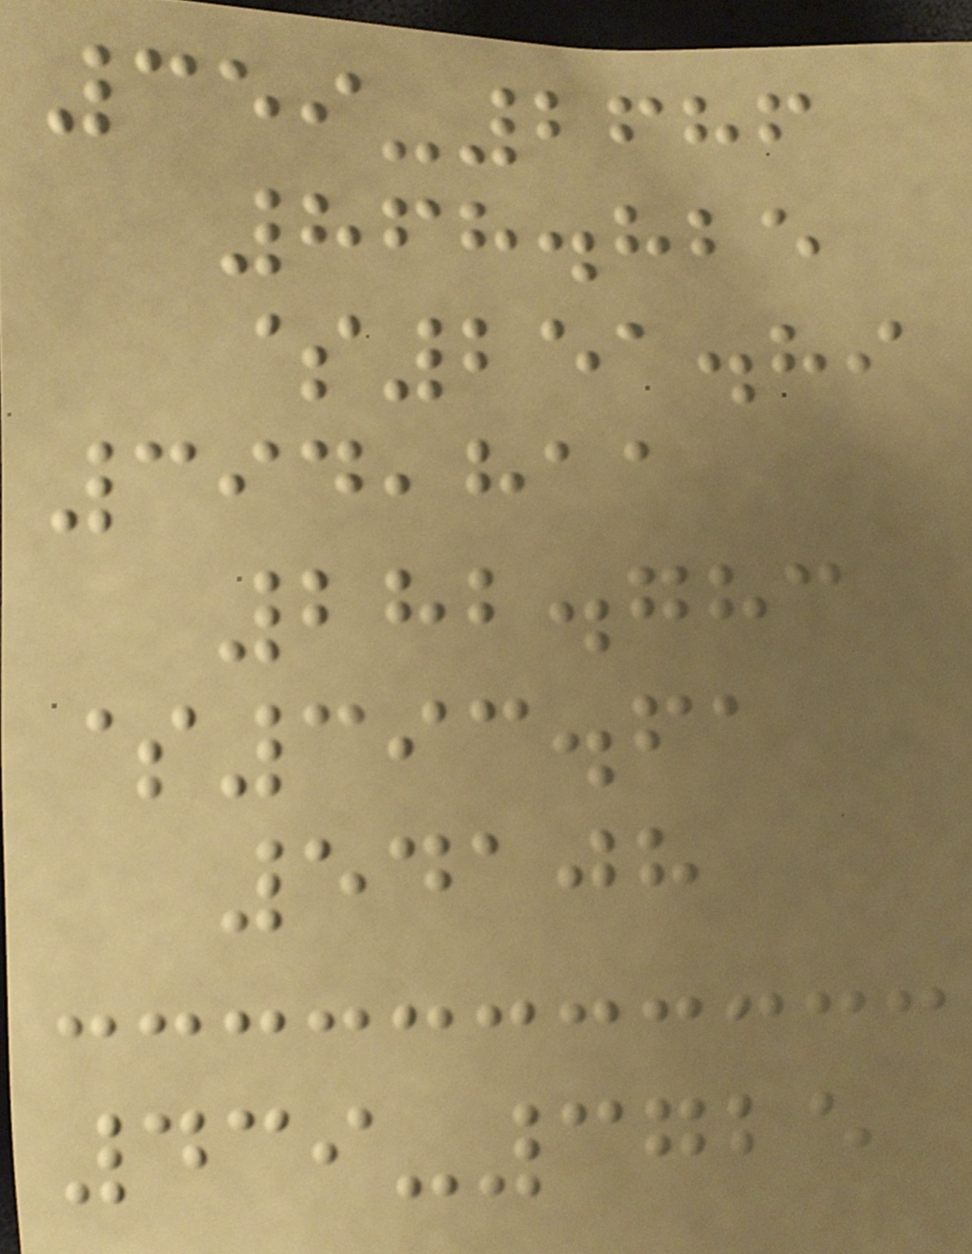359-2686
868.825
$251.89
394,811
282.783
$393.61
54108
439-3725
